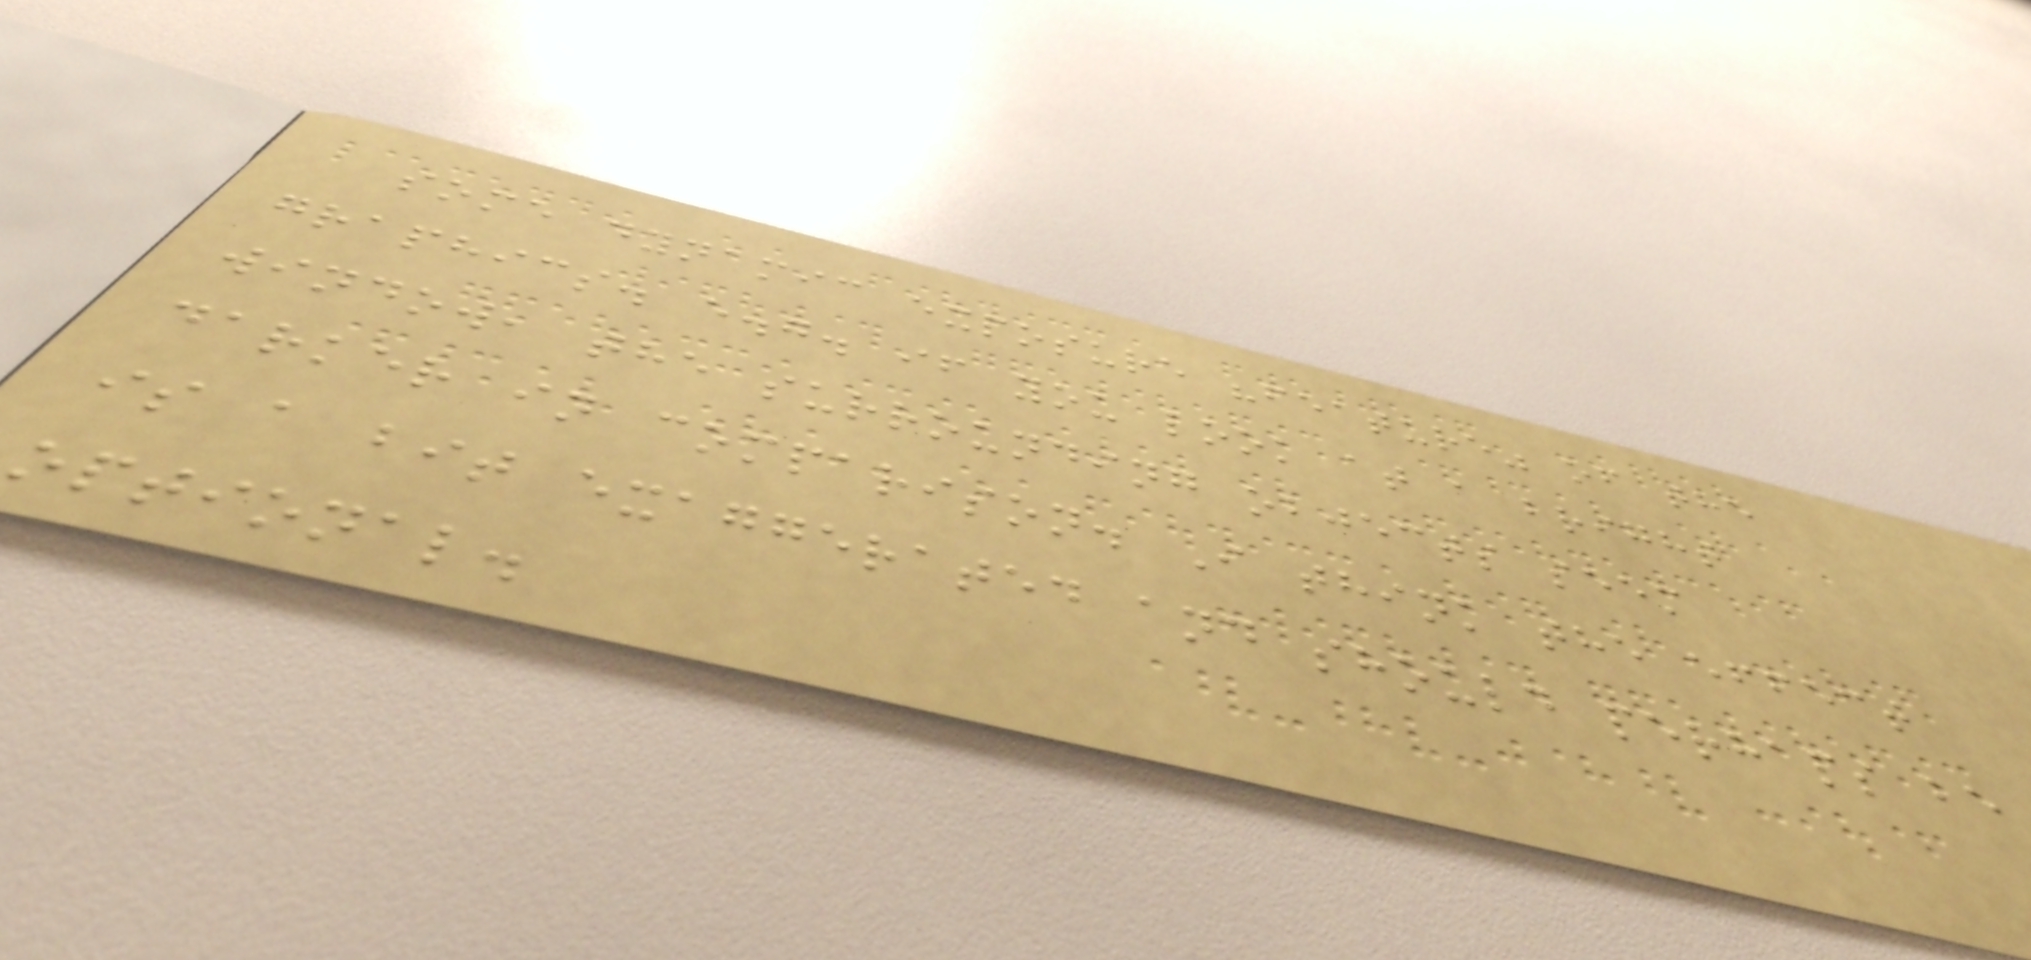some dynamic exposure "feature" of the
graphics. e.g. if you look at a bright
window, the surrounding objects seem
darker in comparison. I think the effect
is a bit exaggerated and should perhaps be
optional.
